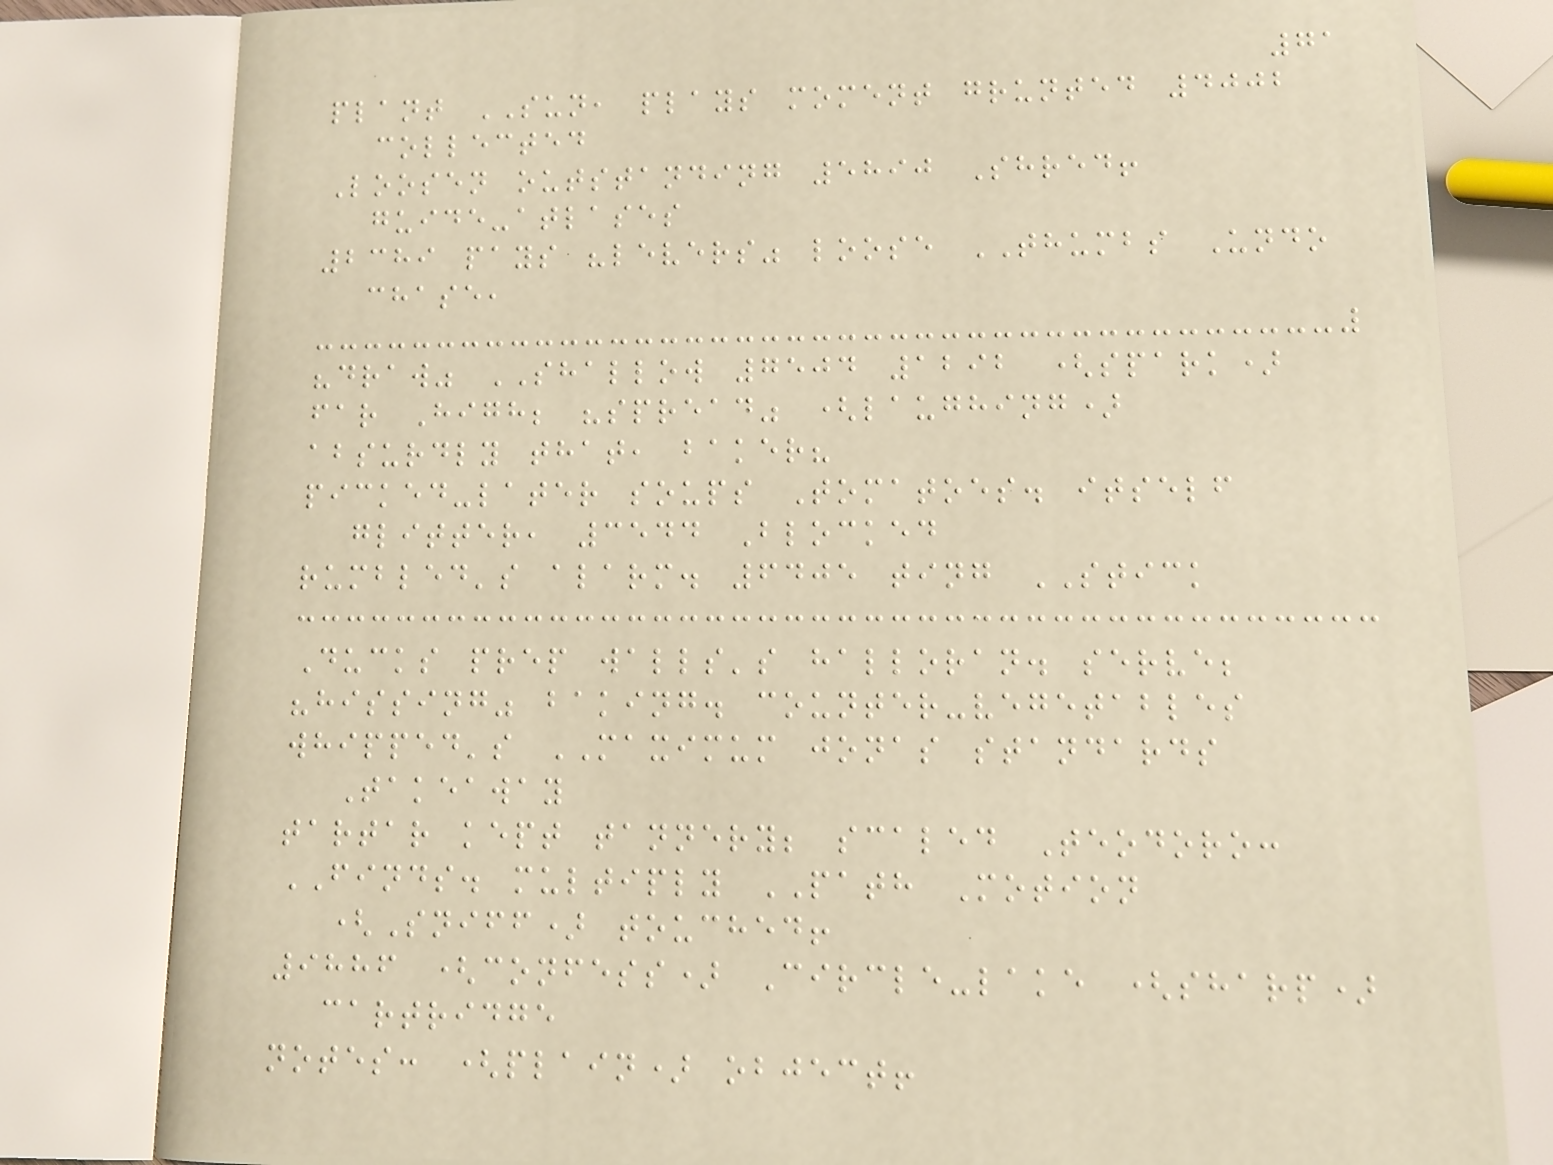71
plant SUN, plays moment grunted 4002
collected
Loosen outstanding 5890 Shred!
guide-atlases
2389 pays "levers" loose THUMBS Undo
chase,
"draw" SHALLOW 7504 1292 (spark)
far High; "spread" (laughing)
absurdly that, baker?
picked-later soups Tomatoes. itself
glitter, 3544 Blocked
rumbled's alarm. 6405 ting STICK
Ducks prep walls's halloran. serve;
"hissing" baking. counter-vegetables
whipped's MAXIMUM jonas standards
Takeaway
tartar kept tannery; scaled Teodoro:
FINDS. multiply PATH Motion
(Sniff) touched!
9886 (confess) Circle-lake (sharp)
cartridge
notes: (plain) object!
